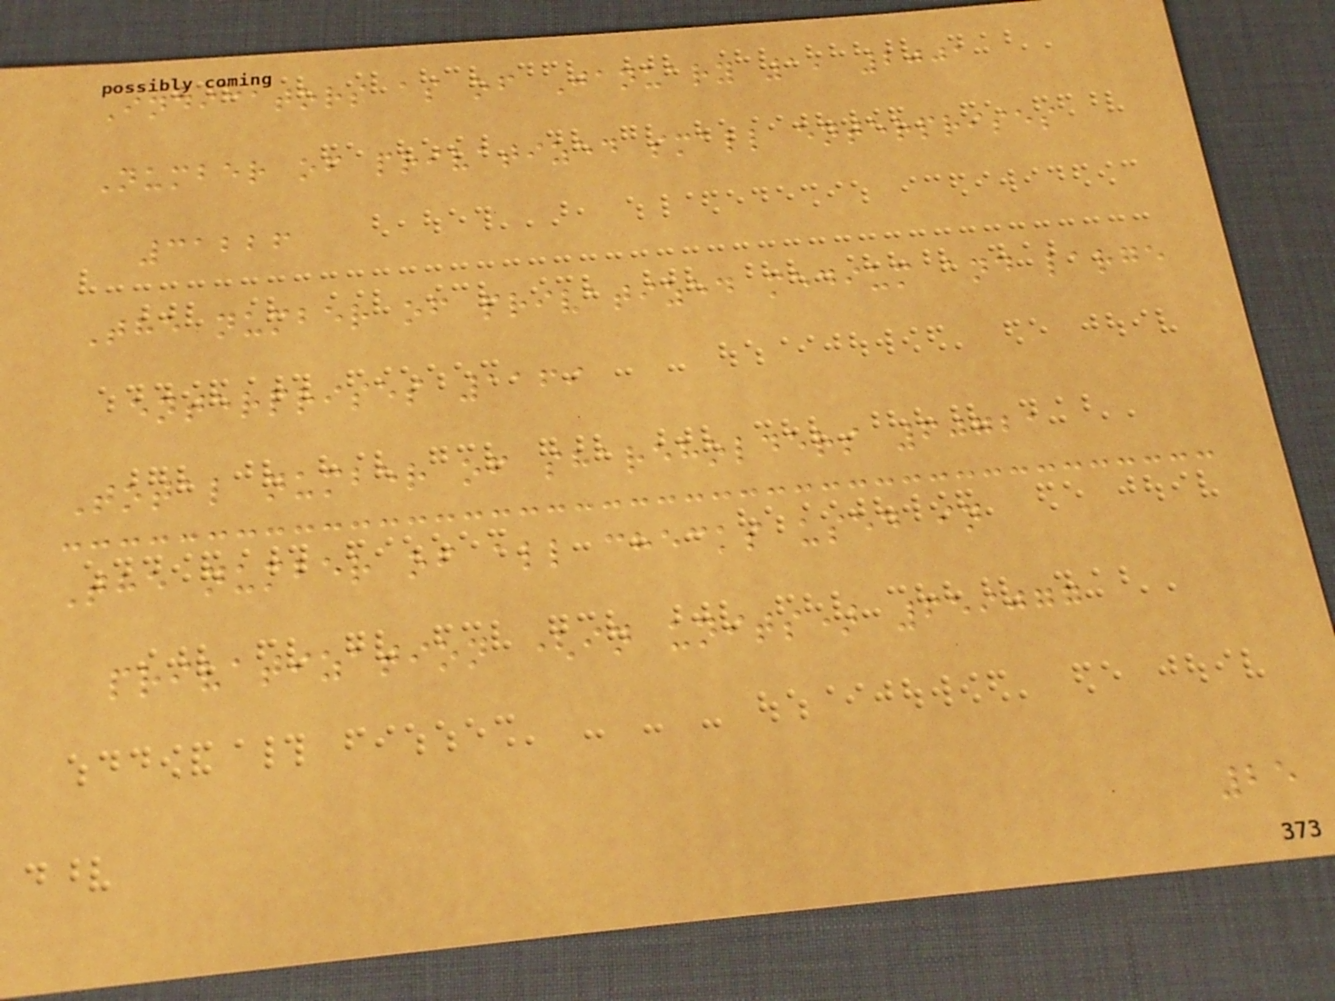Indicators as of January 1, 2001
Number of privatized small enterprises
31226
The number of privatized medium and large
enterprises 1169
Total number of shareholders 60721
The number of all checks used in
privatization (in units) 659077
25
